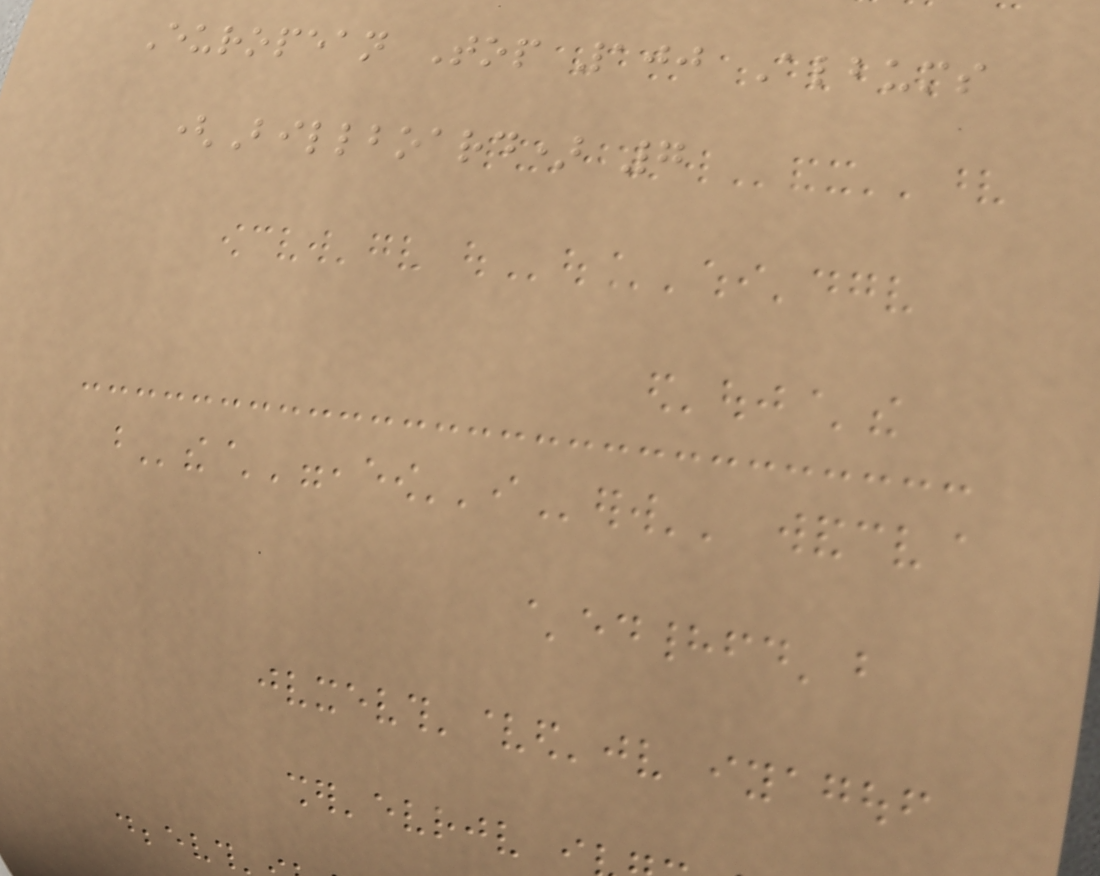European Top 100 Albums
(Billboard) 7
